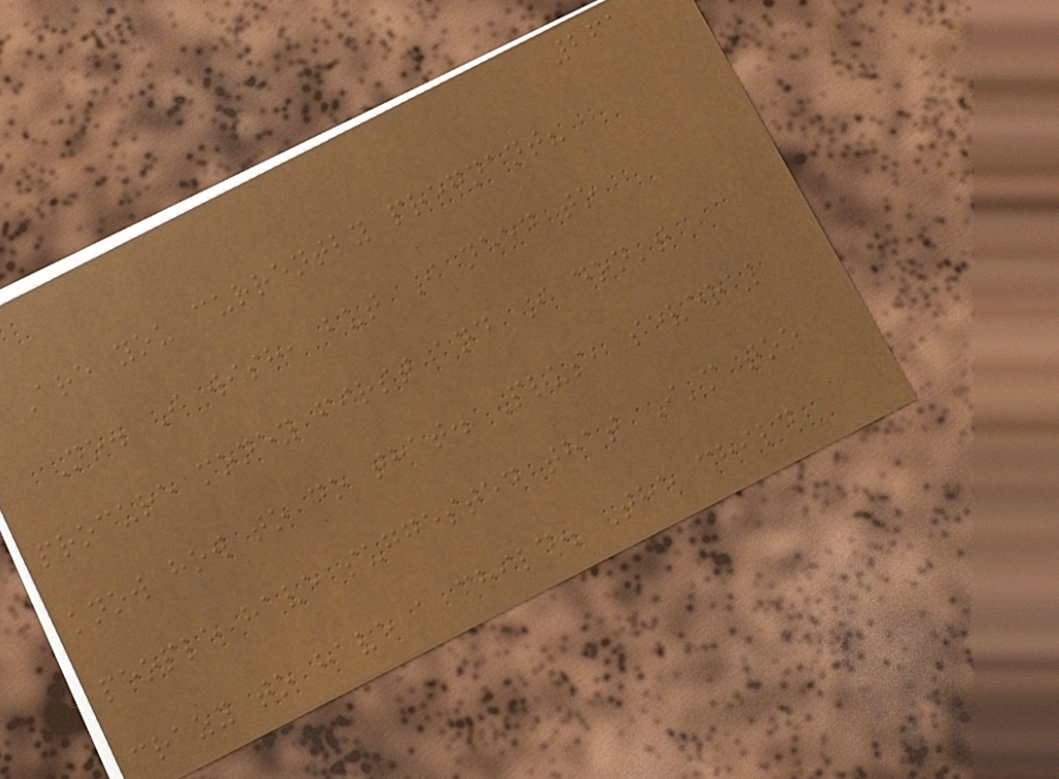261
Are you currently pregnant?
No. I wish, but I need to
procure money first and I don't
know how to do that. Plus, several
people have suggested that I'm too
crazy to have a child. The child
